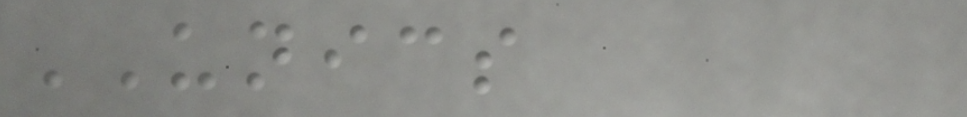UNICS
